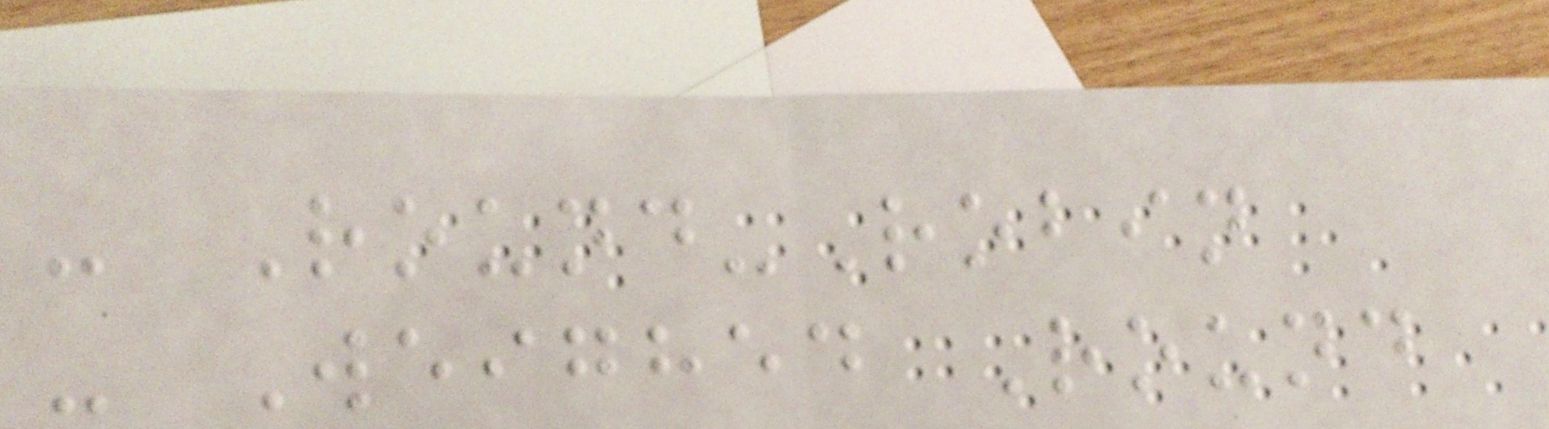- Round-Robin
- Weighed Round
